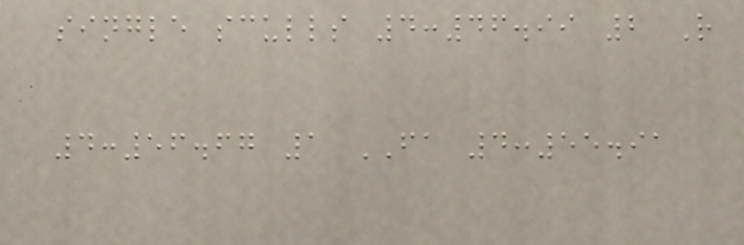single sculls 4:46.99 2 R
4:56.67 1 FA 4:55.91
